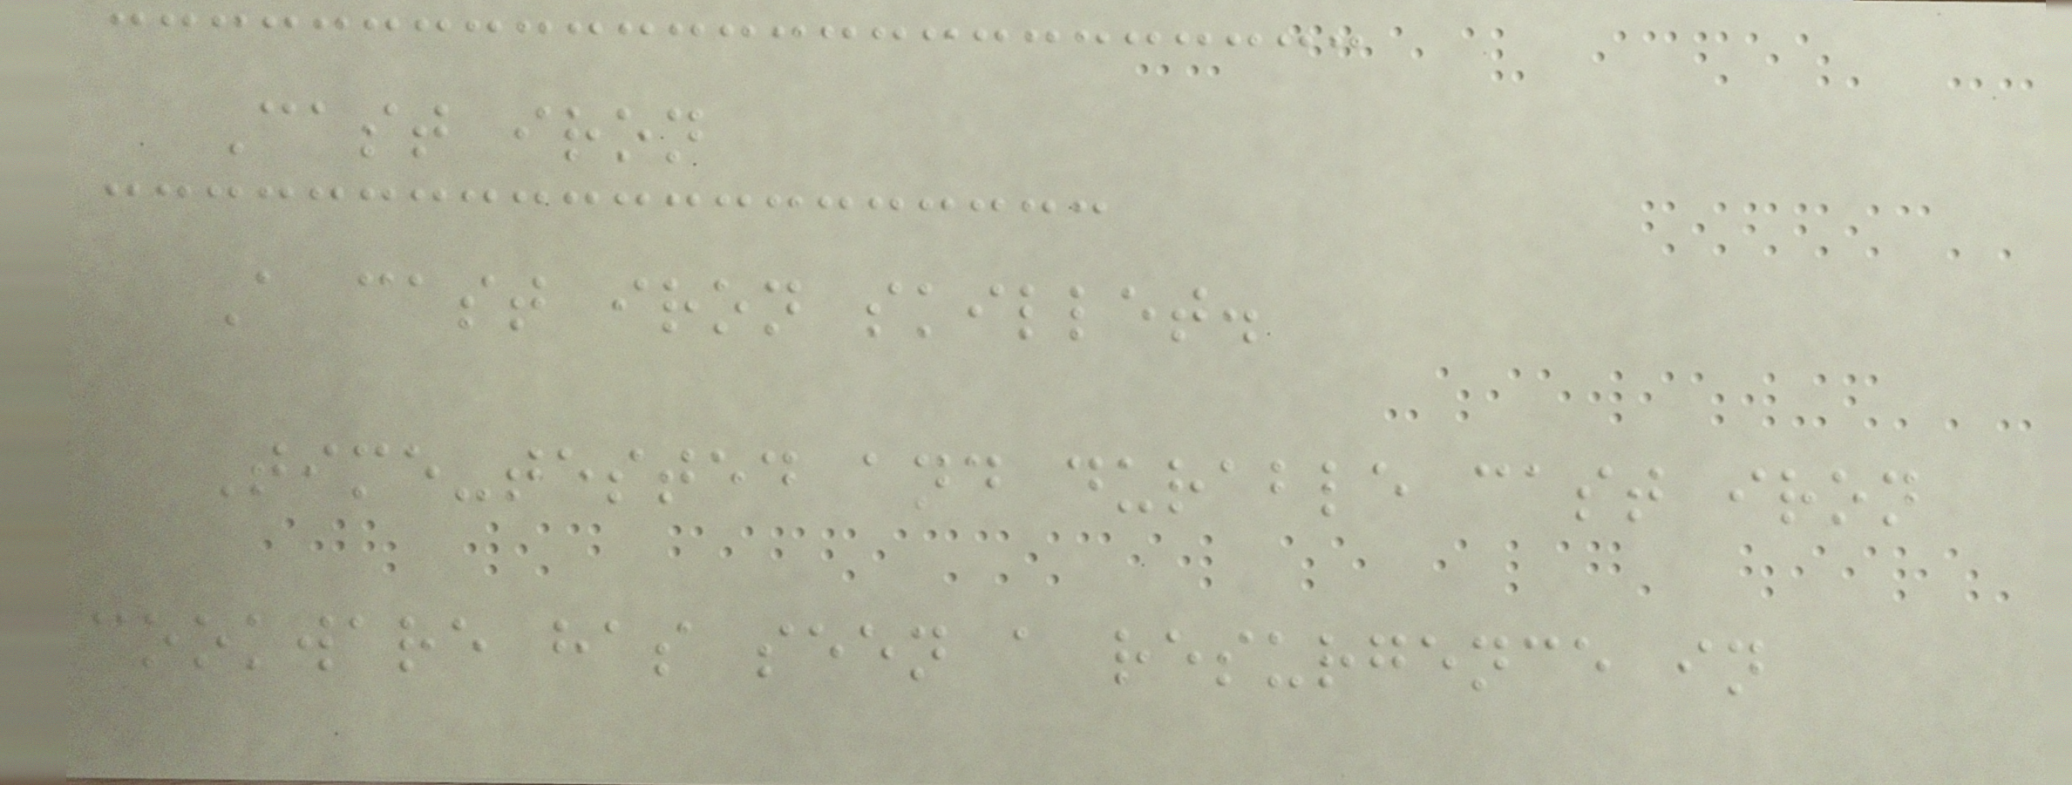Cast iron
A cast iron skillet.
Time-tested and durable cast iron
cookware has seen a resurgence in
